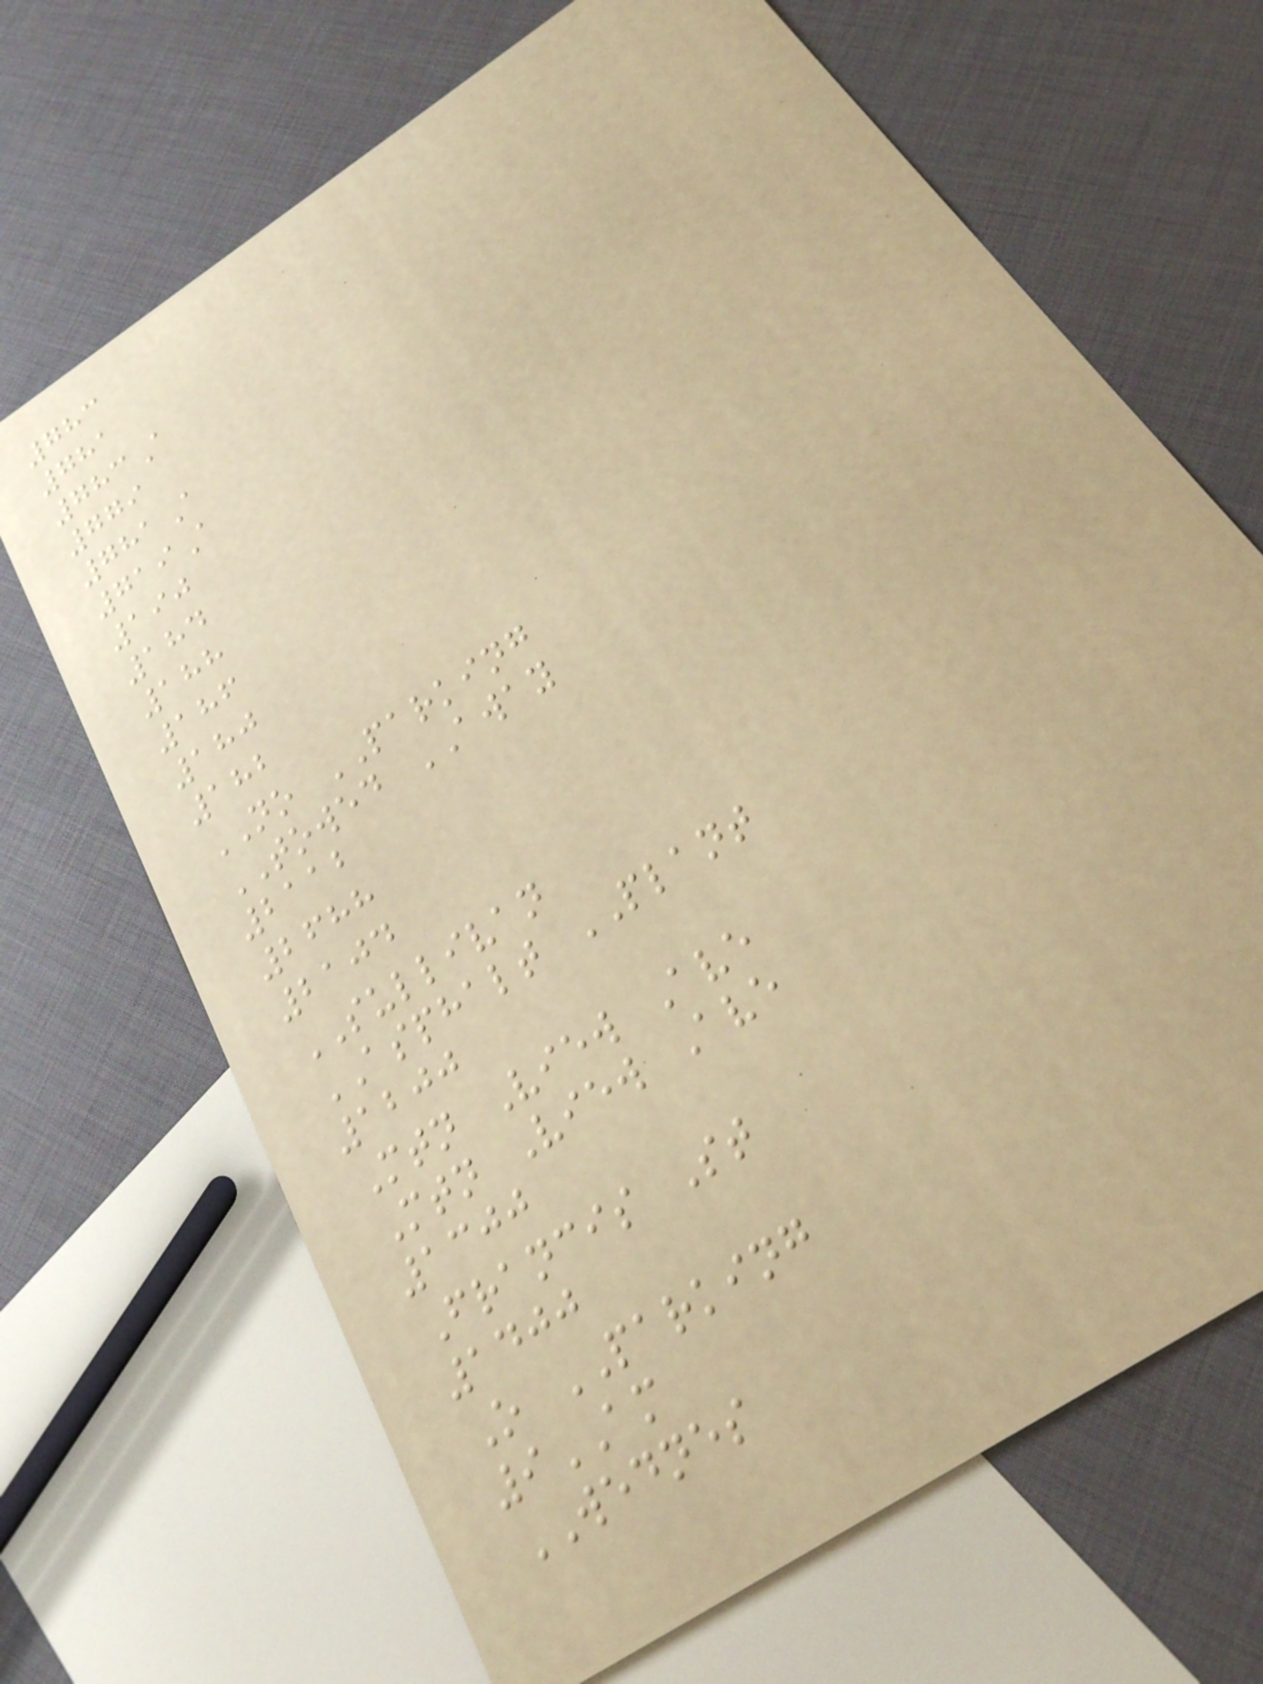783
781
783A
779
781A
719A
190
184
188
186
180
182
NO PARKING
TOWED AWAY
2112
2688
2104
SULLIVAN
ASPHALT PLANT
1200
Mtn View Ave
Mtn View Ave
1300
Francis St
1400
O PARKING
9AM
WEDNES
